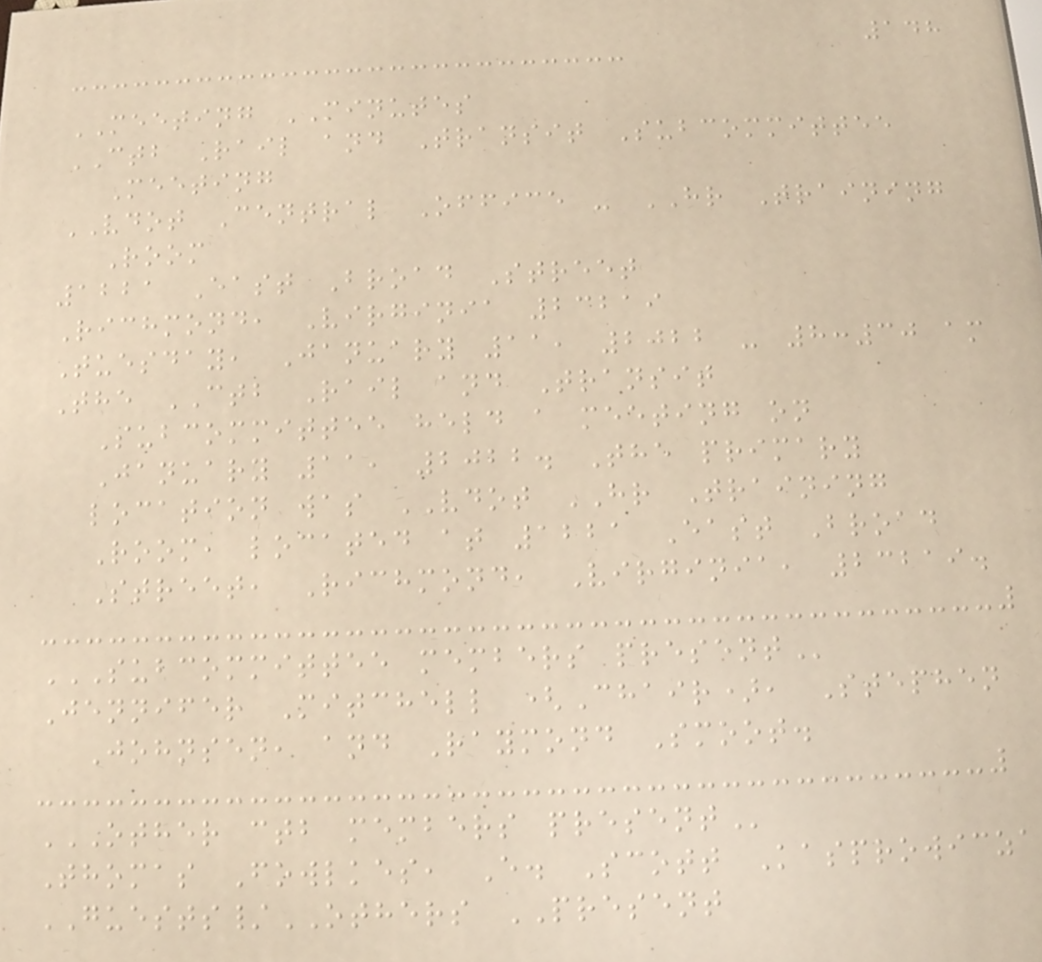148
MEETING MINUTES
CTB Rail and Transit Subcommittee
Meeting
VDOT Central Office - HR Training
Room
1221 East Broad Street
Richmond, Virginia 23219
Tuesday, January 11, 2022 - 8:30 am
The CTB Rail and Transit
Subcommittee held a meeting on
January 11, 2022. The primary
location was VDOT HR Training
Room, located at 1221 East Broad
Street, Richmond, Virginia, 23219.
SUBCOMMITTEE MEMBERS PRESENT
Jennifer Mitchell (Chair), Stephen
Johnsen, and Raymond Smoot.
OTHER CTB MEMBERS PRESENT
Thomas Fowlkes, E. Scott Kasprowicza
GUESTS/OTHERS PRESENT
